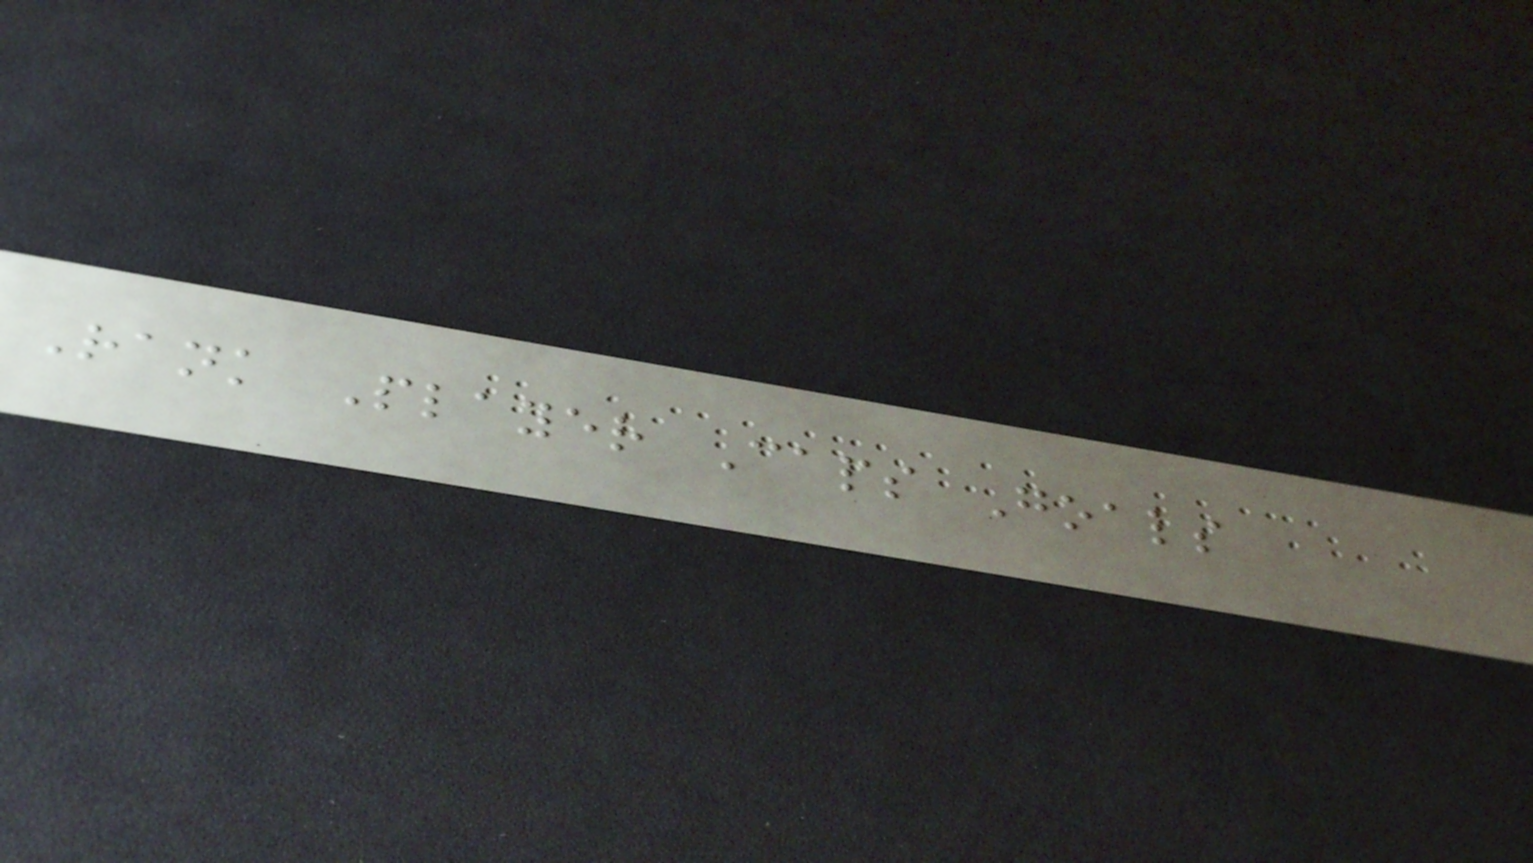Rank Player Caps Goals
